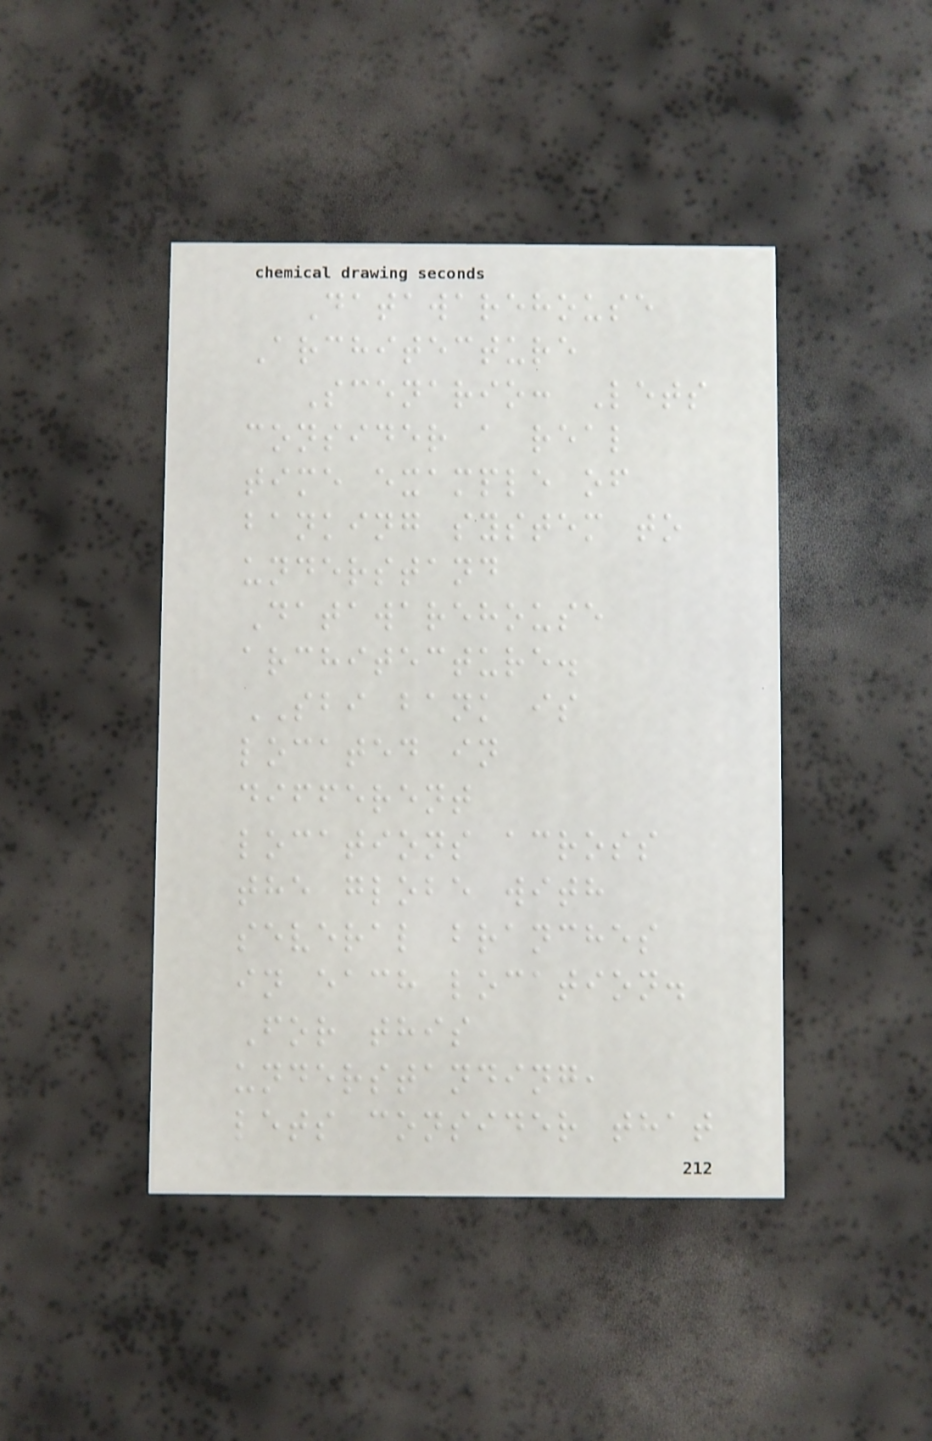Datawarehouse
Architecture
Scenario: Lets
consider a real
time example of
banking system to
understand
Datawarehouse
architecture.
SBI bank is
located in
different
locations across
the globe with
several branches
in each location.
For this
understanding,
lets consider that
